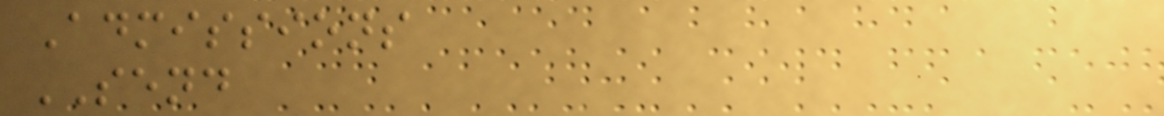Admissions
SEND
